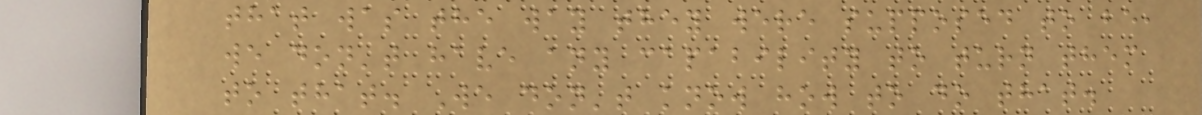that was the way they were supposed to be,
we don't have any capability to turn them
to that. We don't know how to do that.
